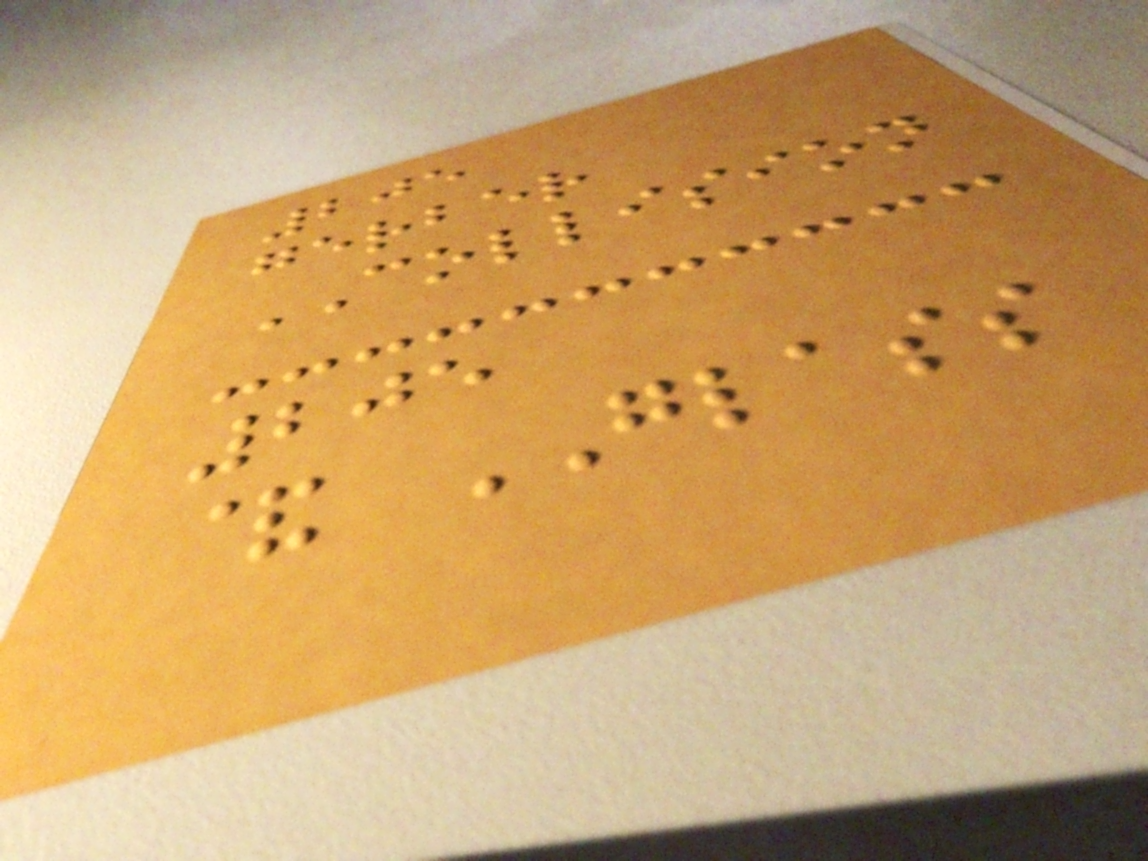205
gerber
COLLISION
205
& GLASS
